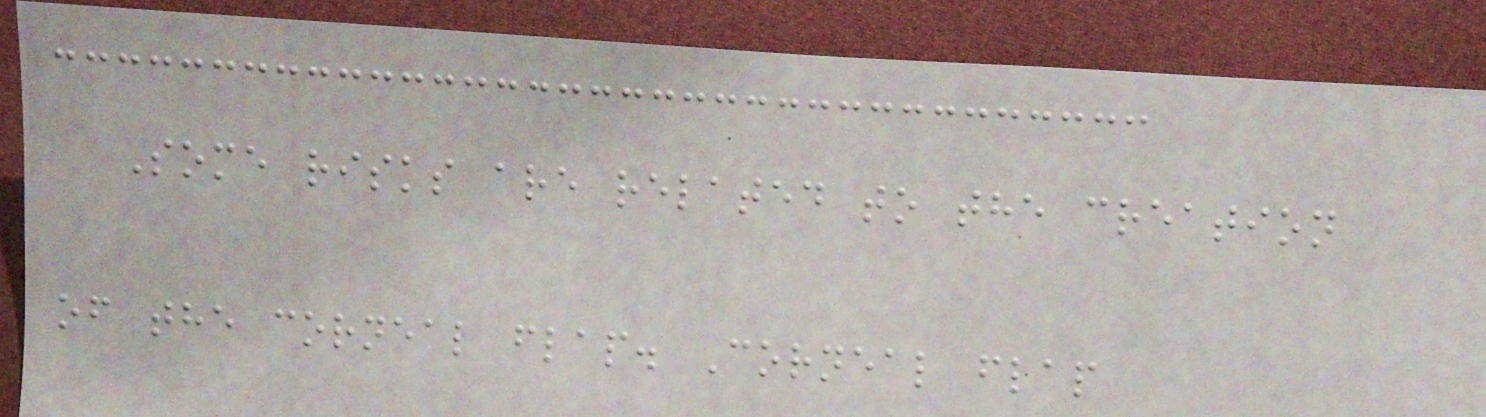Some risks are related to the creation
of the corneal flap. Corneal flap
